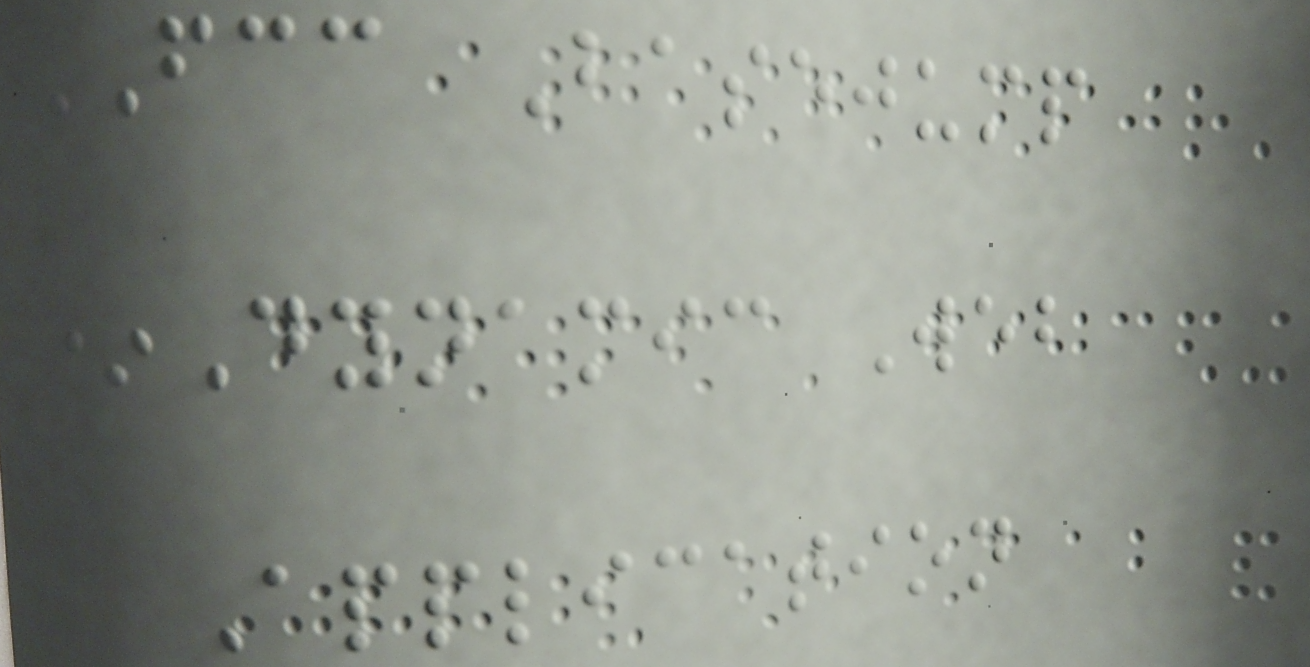FCC Basejump
*Dynamic Web
Application
